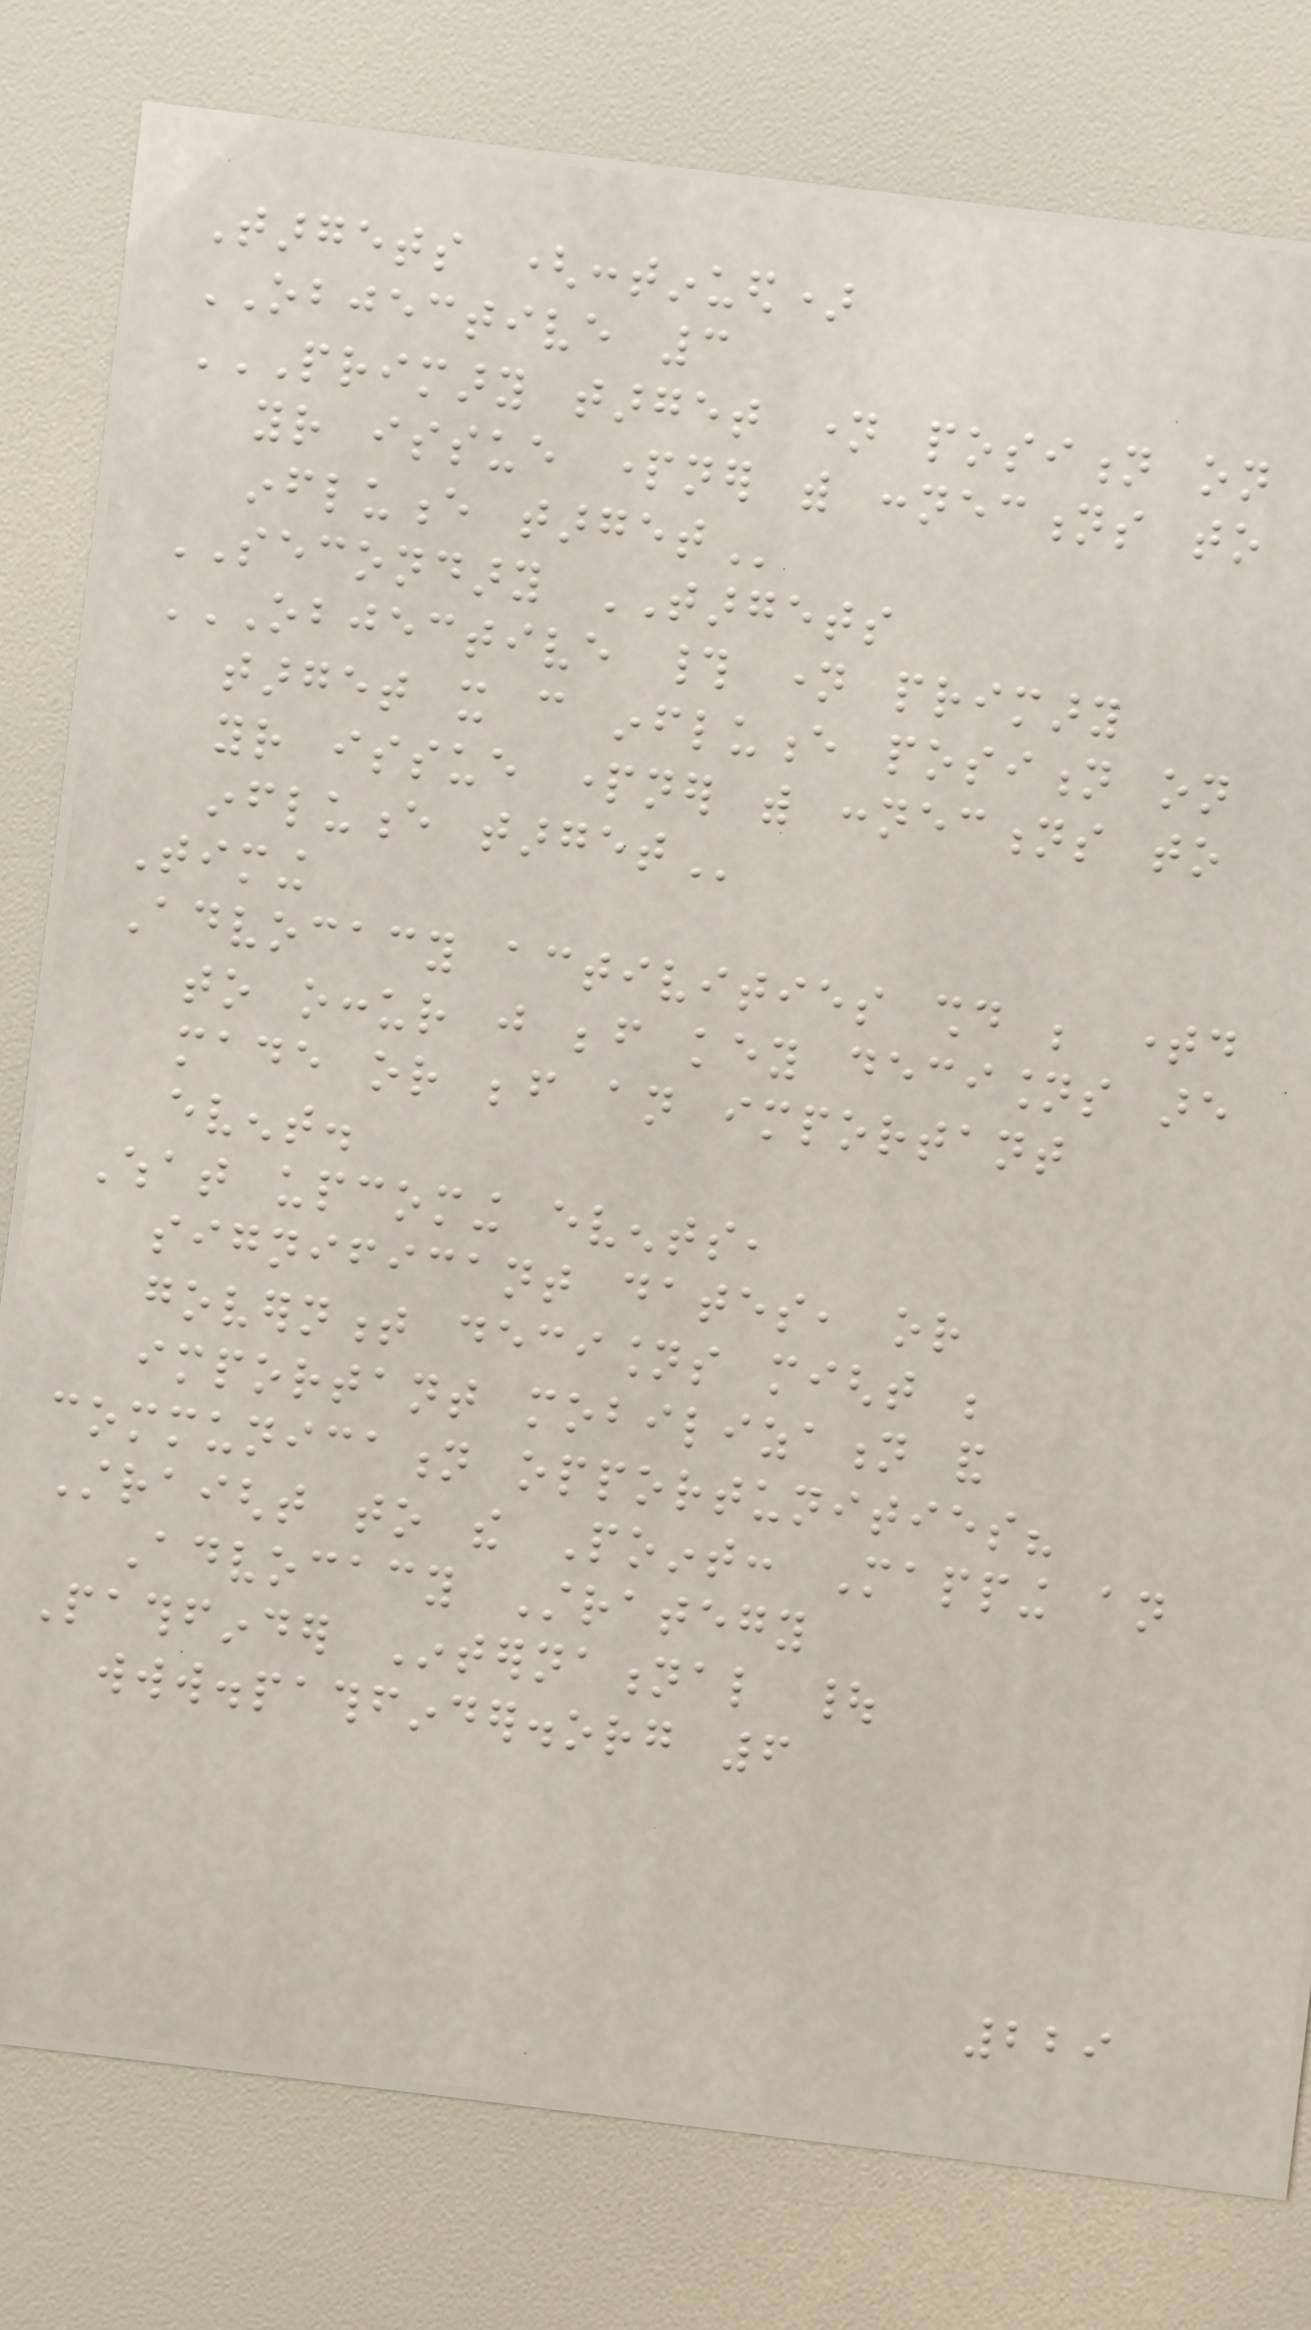Targets (continued)
OBJECTIVE 3
PRIMARY TARGET NAME POSITION ON
YOUR ISSUE PARTNER WITH CONNECTIONS TO
INFLUENCE TARGET
SECONDARY TARGETS
OBJECTIVE # NAME PRIMARY
TARGET IT CAN INFLUENCE POSITION ON
YOUR ISSUE PARTNER WITH CONNECTIONS TO
INFLUENCE TARGET
Timing
Advocacy activities should be timed
to occur just before key decisions are
made or before an important
event.
What upcoming events,
significant dates, or
government decisions might be
important mobilization and
communication opportunities?
Straight to the Point: Mapping an
Advocacy Strategy
Pathfinder International |
www.pathfinder.org 6
229
